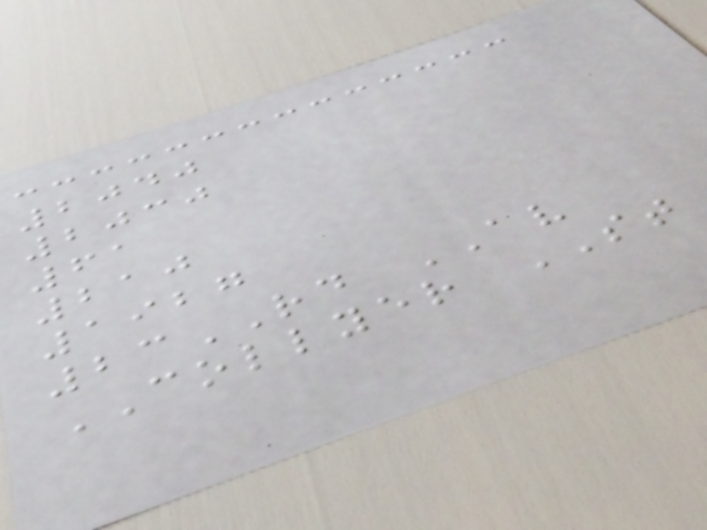2040
2030
61
210
1927
23RD AV
COLLYER ST
